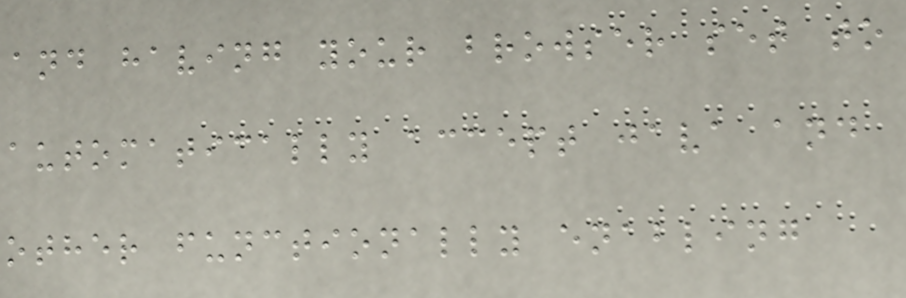and having your browser set to
automatically accept java and
other functionally enabling
